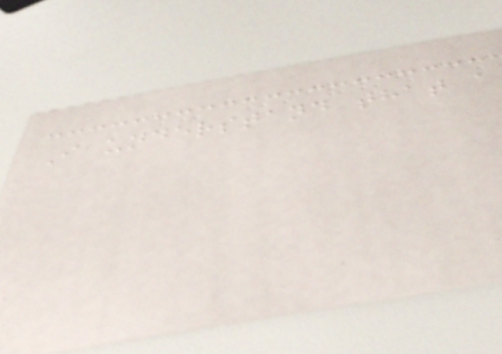I understand that a
